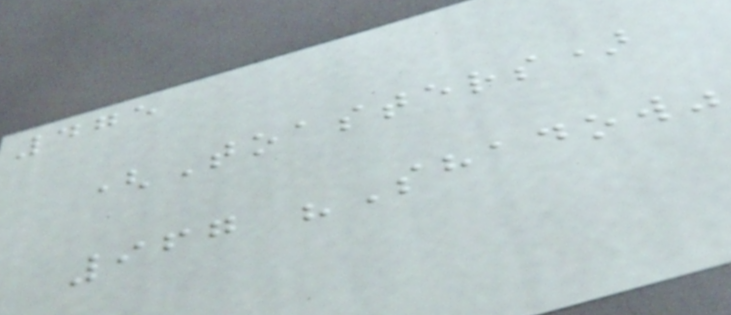475
(Toasters)
967 "Shadow"
